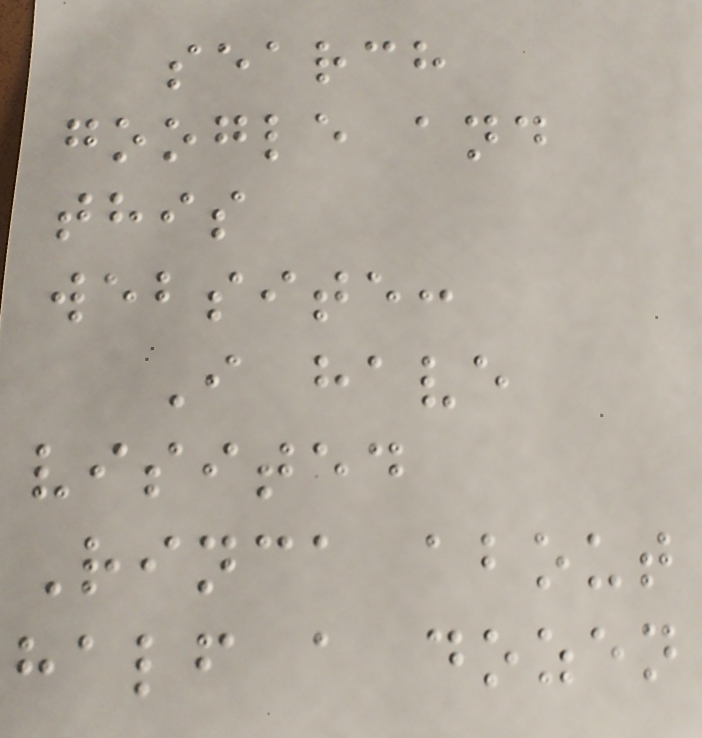search
google and
this
website:
I have
visited
Rinca about
half a dozen
